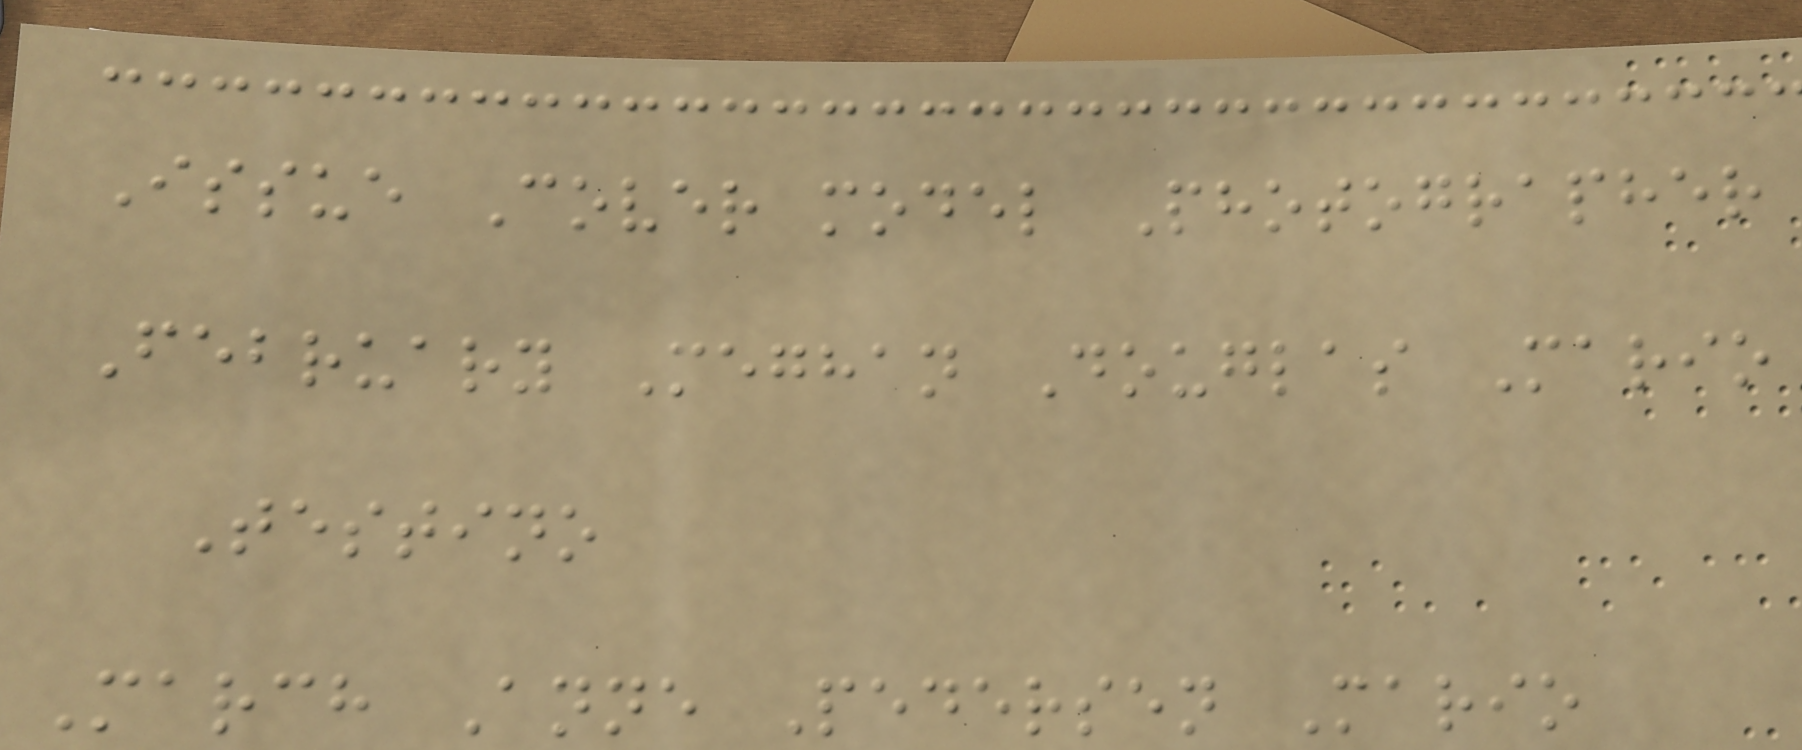Issue Cover model Photographer
February Meghan Douglas Mario
Testino
March Anne Pedersen Mario
